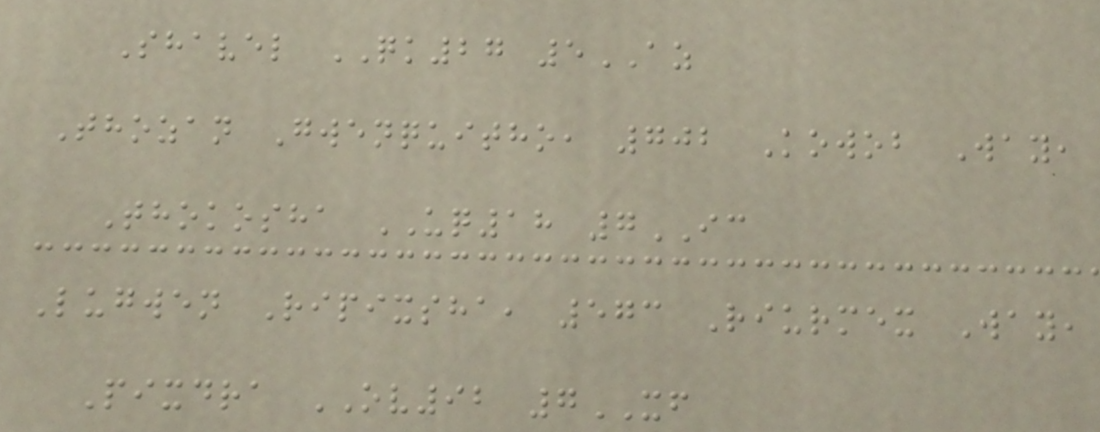Shavel QK27 5AZ
Thozan Gwenquitho, 702 Kowob Way,
Thokosha UQ18 7IC
Lugwen Ripixsha, 573 Riurmex Way,
Pixdra OV92 7XF
